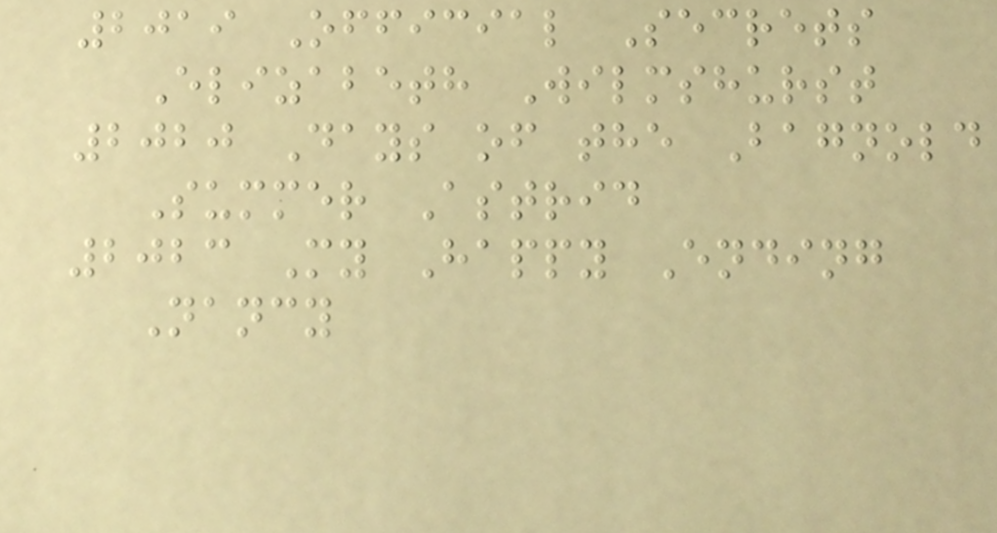2019 Official Secrets
Elizabeth Wilmshurst
2020 Days of the Bagnold
Summer Astrid
2023 My Happy Ending
Nancy
